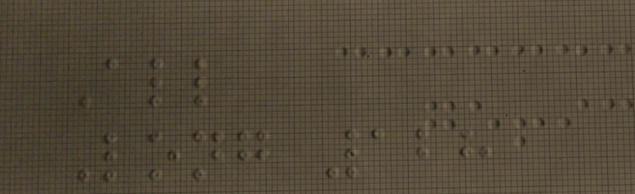All
Long 128
